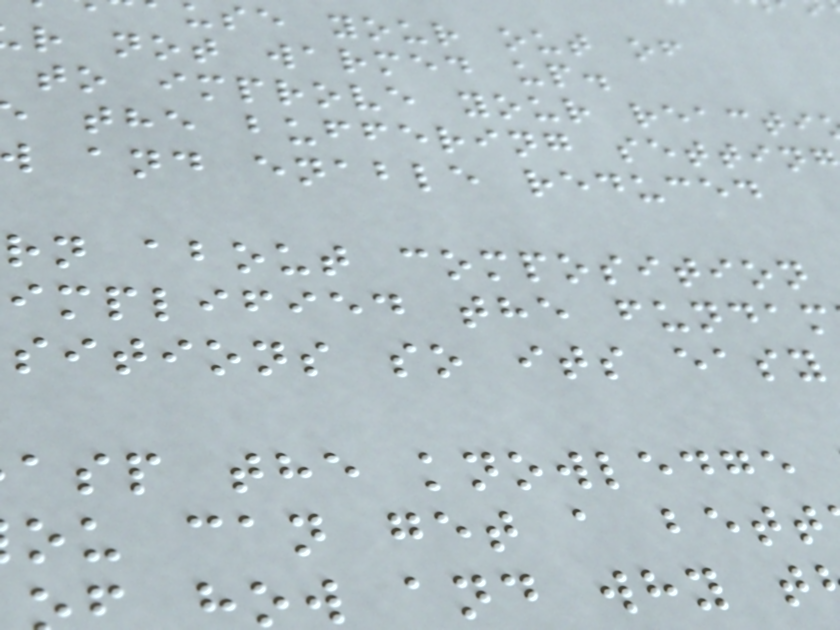use your out of
r not warmed up.
to improve your reacti
the buffering settin
and enable reduced
rn about composition
implified the fundam
sitions so its easy
asp the knowledge
ou can get a bett
ow and why t
